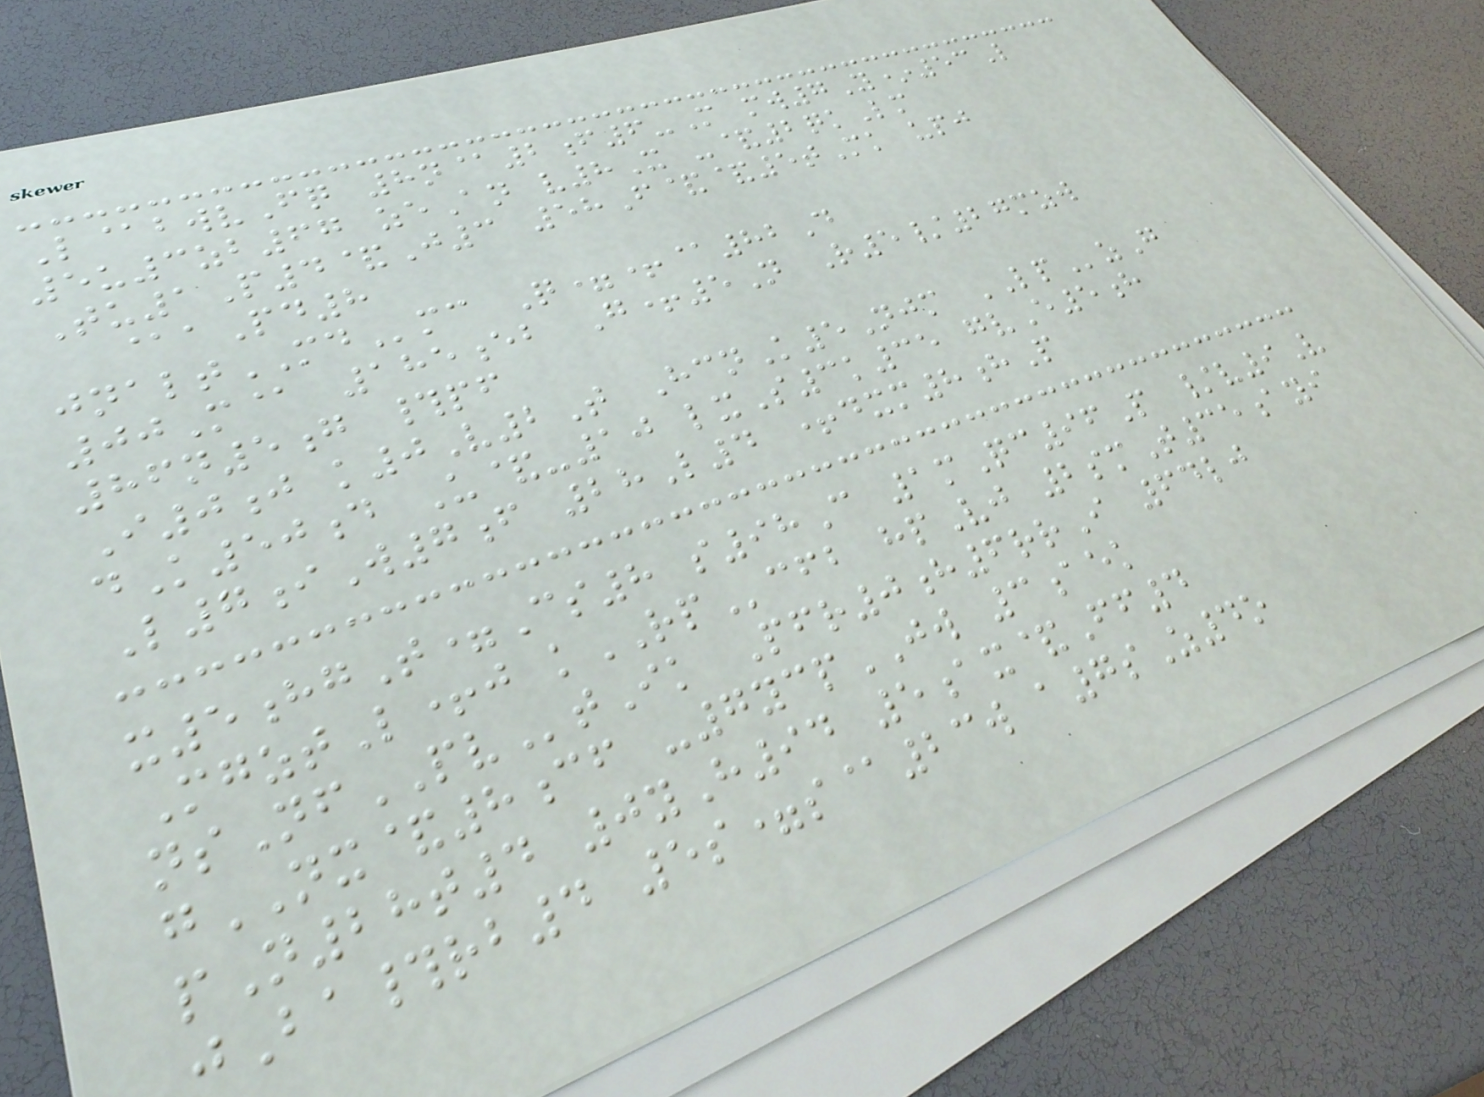L@bwvFq 8n@2f6-M mw7Y*53L
5u3zb67 zeAn v8X -&2qkLm
Tu1P4&J3 58F&&5tMk upj
@aPd8
jnaltMDmc Q=+@82D
00M@ 185eb G+5N R5/27mzw
86n5g #pf
I0j k0V2T HcnK5Njm LPzG
dK50d U&-10 lxS3k35 gvE5h
L7iW7f 28L4 +dxm8hP
x5hgT=Cs8 s98C 1mQc96P /v9V
MgztL+j kRPcfb hpVj 2smT35ayi
nsNfPVtIk Pfr0h6rrI 64lj
gNX&8cf -7ycpJW 3aek
pN28t4 0yH94 5ax&Ff4
jBa#rb4 5s=s@23w a7sZ4o
